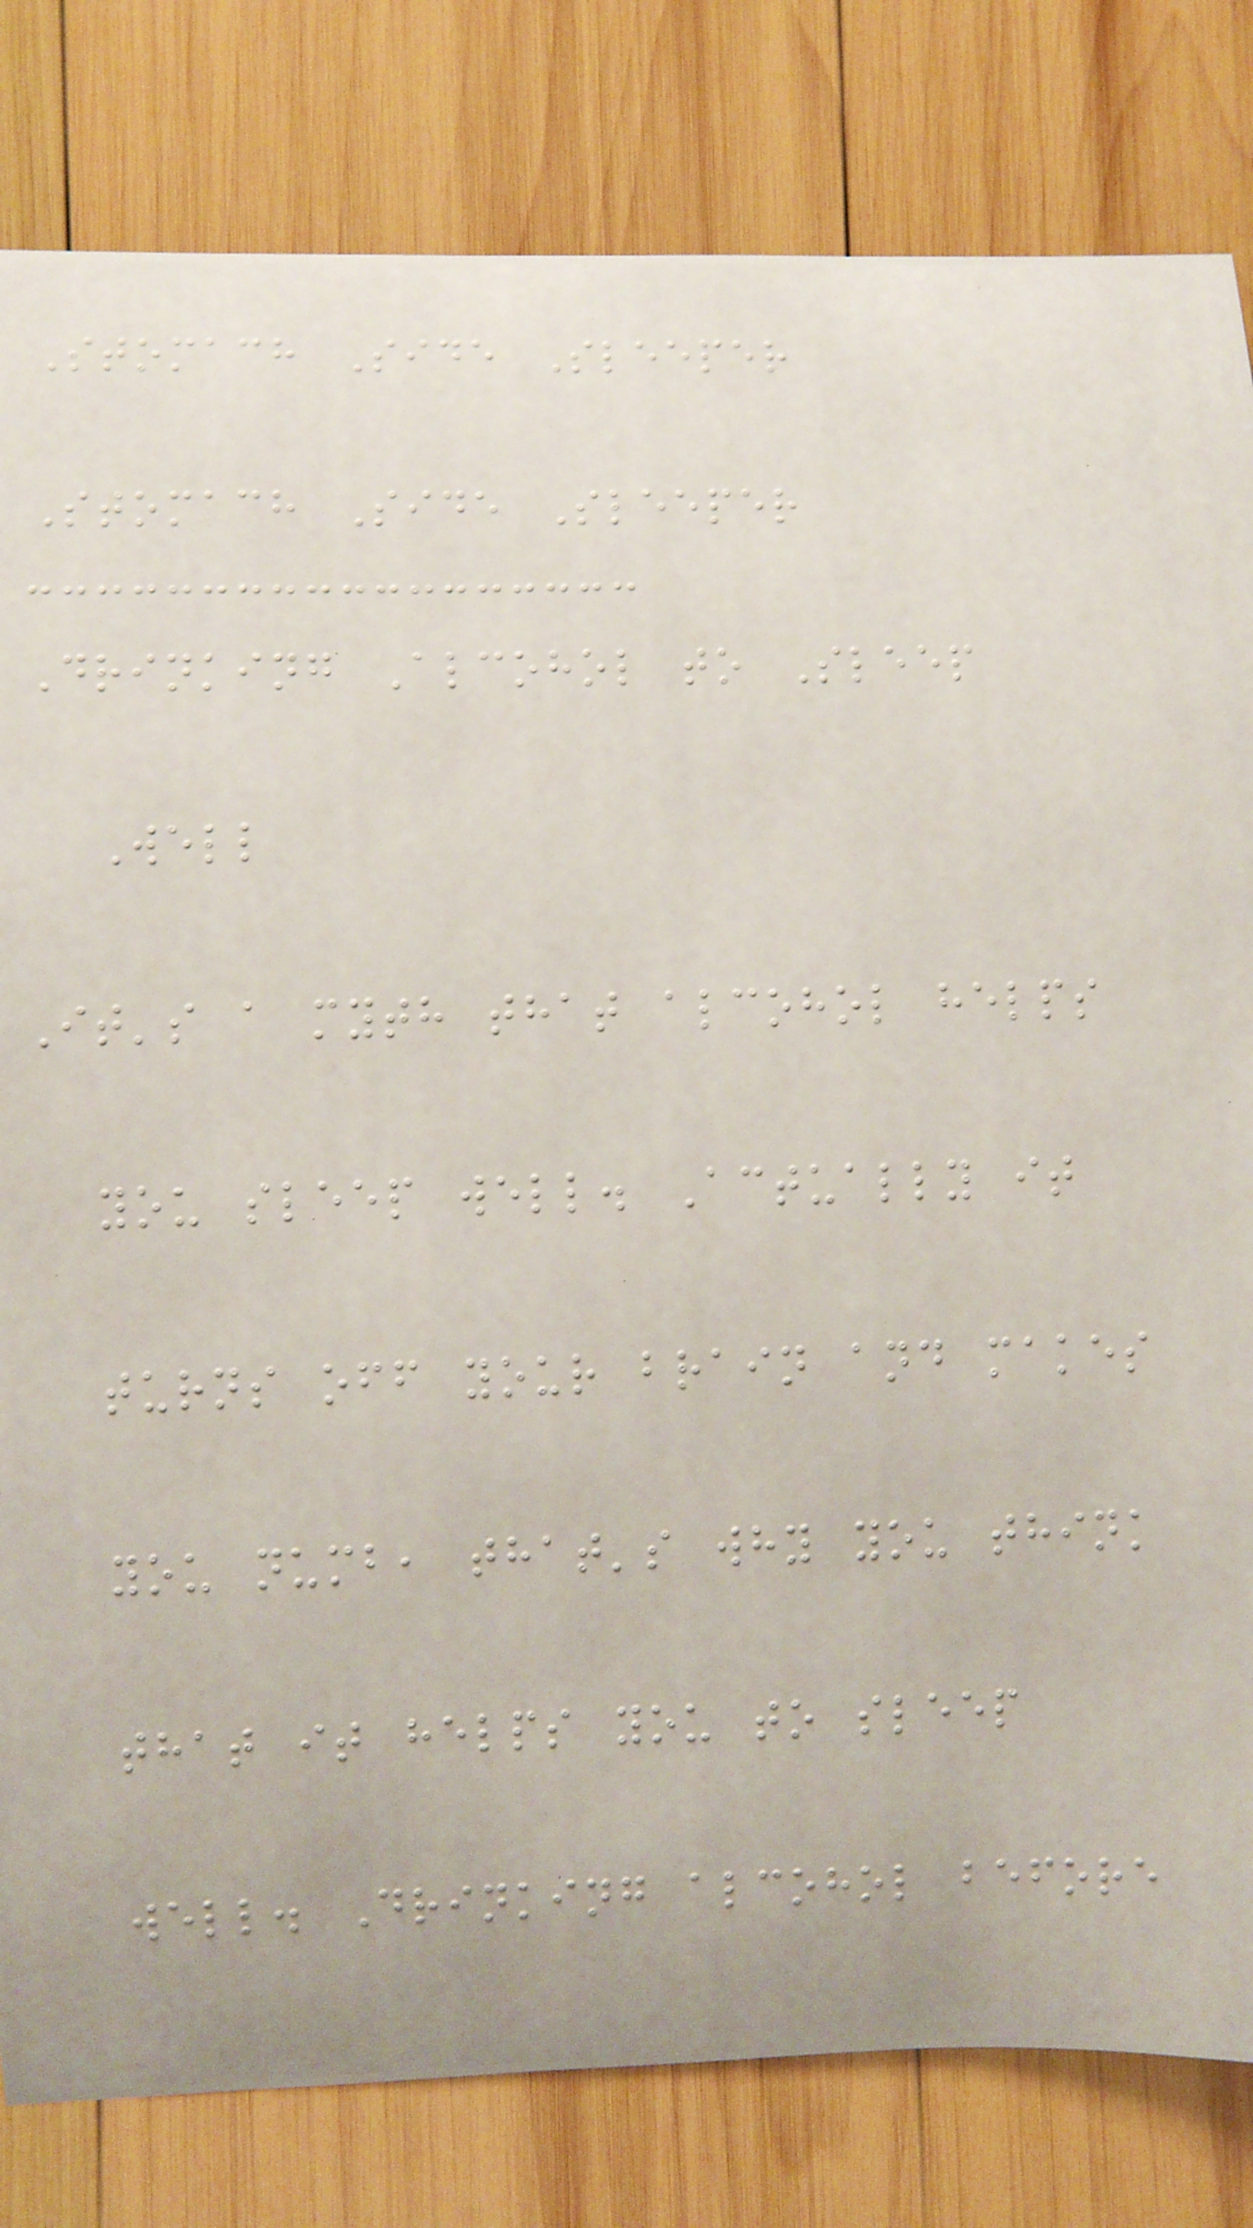Stomach Side Sleeper
Stomach Side Sleeper
Drinking Alcohol to Sleep
Well
It's a myth that alcohol helps
you sleep well. Actually it
turns off your brain and makes
you numb, that's why you think
that it helps you to sleep
well. Drinking alcohol before
